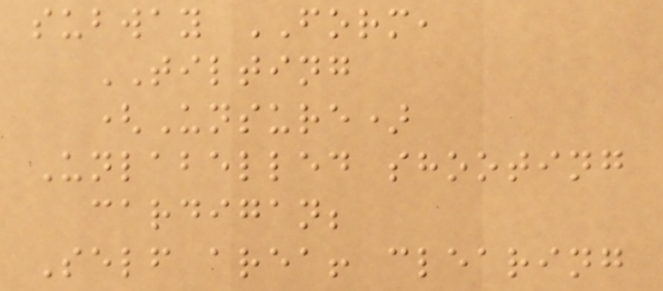subway FORM,
TILTING
(Unsure)
Unlabelled shooting
cardigan;
Self area! clearing
